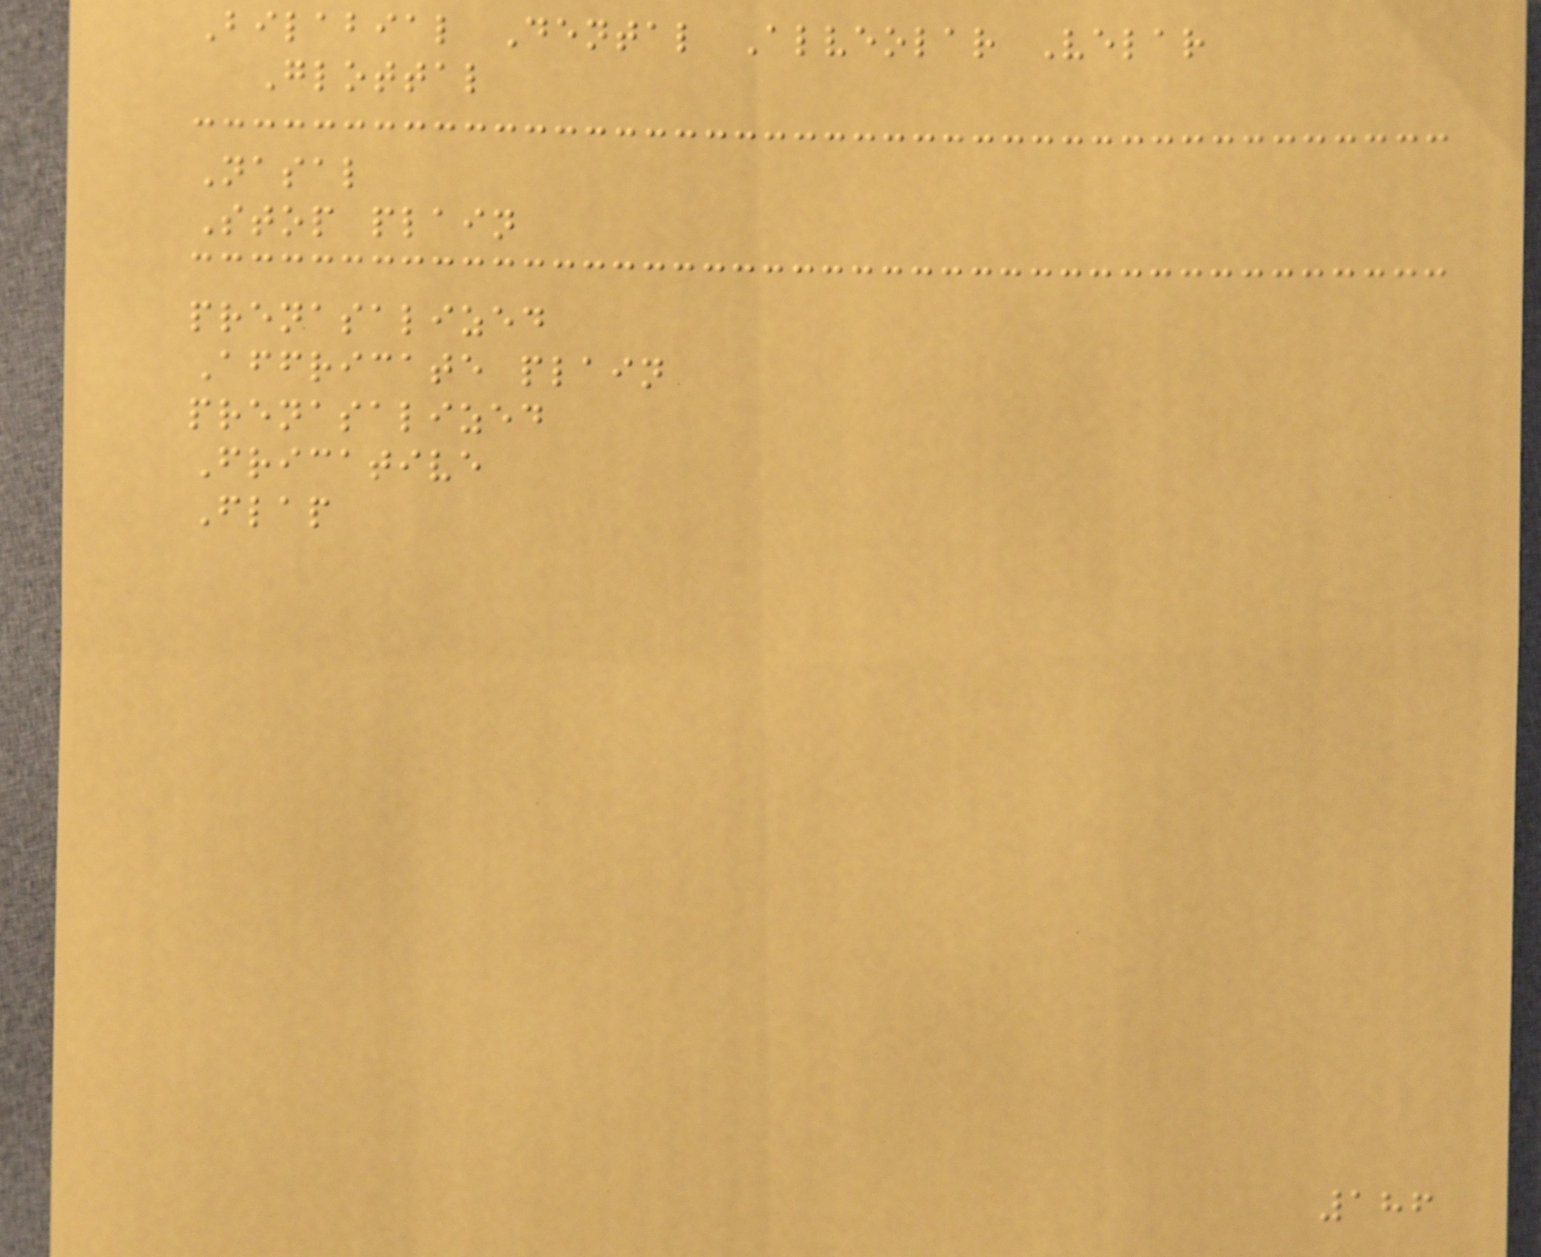Bilabial Dental Alveolar Velar
Glottal
Nasal
Stop plain
prenasalized
Affricate plain
prenasalized
Fricative
Flap
186
